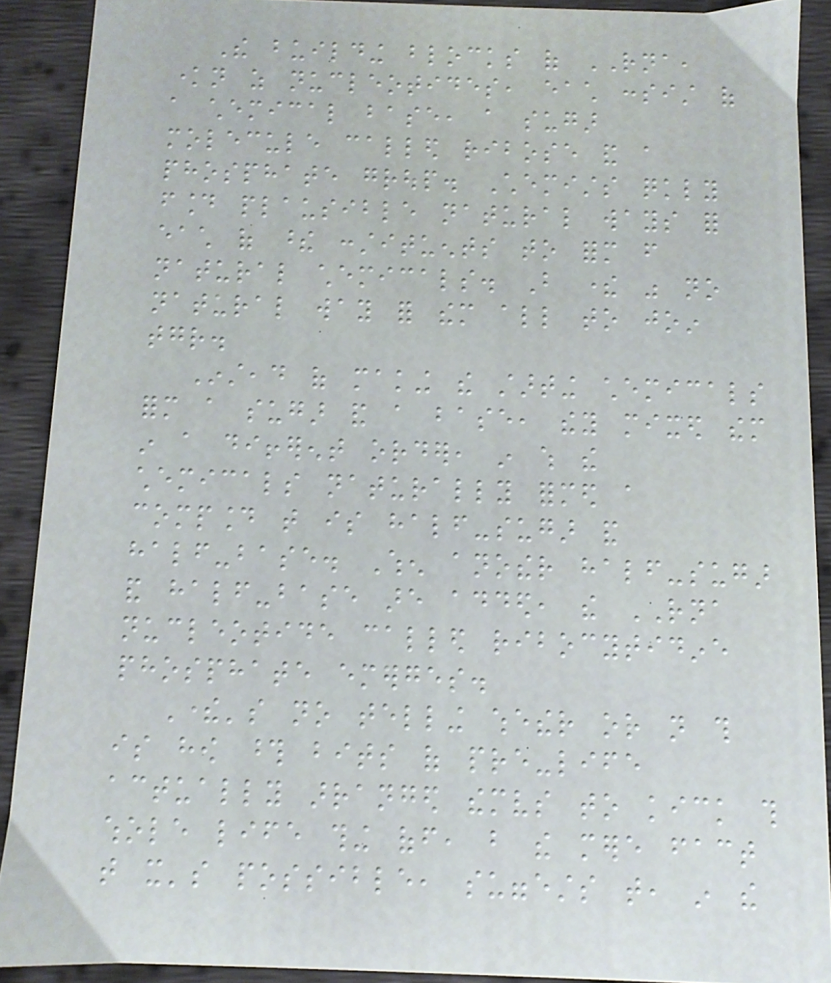The building blocks of RNA,
known as nucleotides, each consist of
a chemical base, a sugar
molecule called ribose and a
phosphate group. Chemists quickly
found plausible natural ways for
each of these constituents to form from
natural chemicals. But there was no
natural way for them all to join
together.
Instead of making the starting chemicals
form a sugar and a base, they mixed them
in a different order, in which the
chemicals naturally formed a
compound that is half-sugar and
half-base. When another half-sugar
and half-base are added, the RNA
nucleotide called ribocytidine
phosphate emerges.
There's no telling whether or not this
is how those bits of pre-life
actually arranged themselves to kick this
whole life thing off, but the mere fact
that it's possible, suggests that, in the
